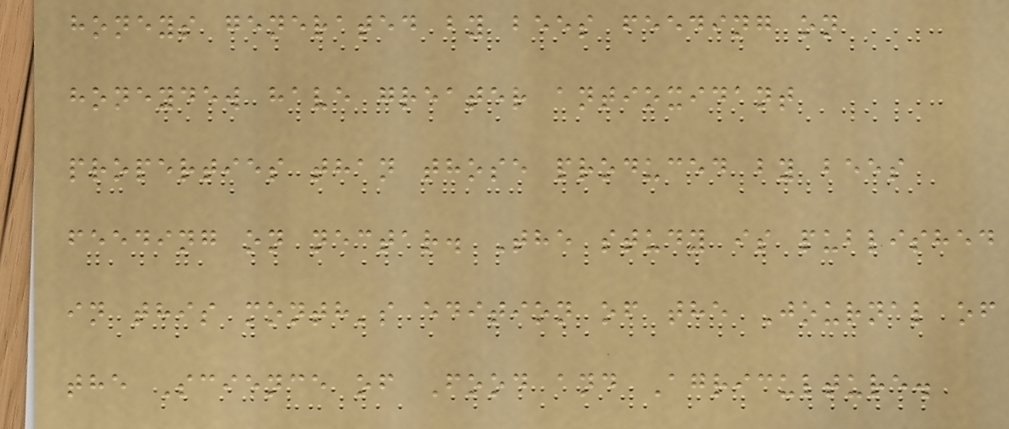honeys generated by bees feeding on
honeydew have greater antioxidant
properties than those produced by bees
feeding on nectar. The study is published
in this month's edition of the Journal of
the Science of Food and Agriculture.
